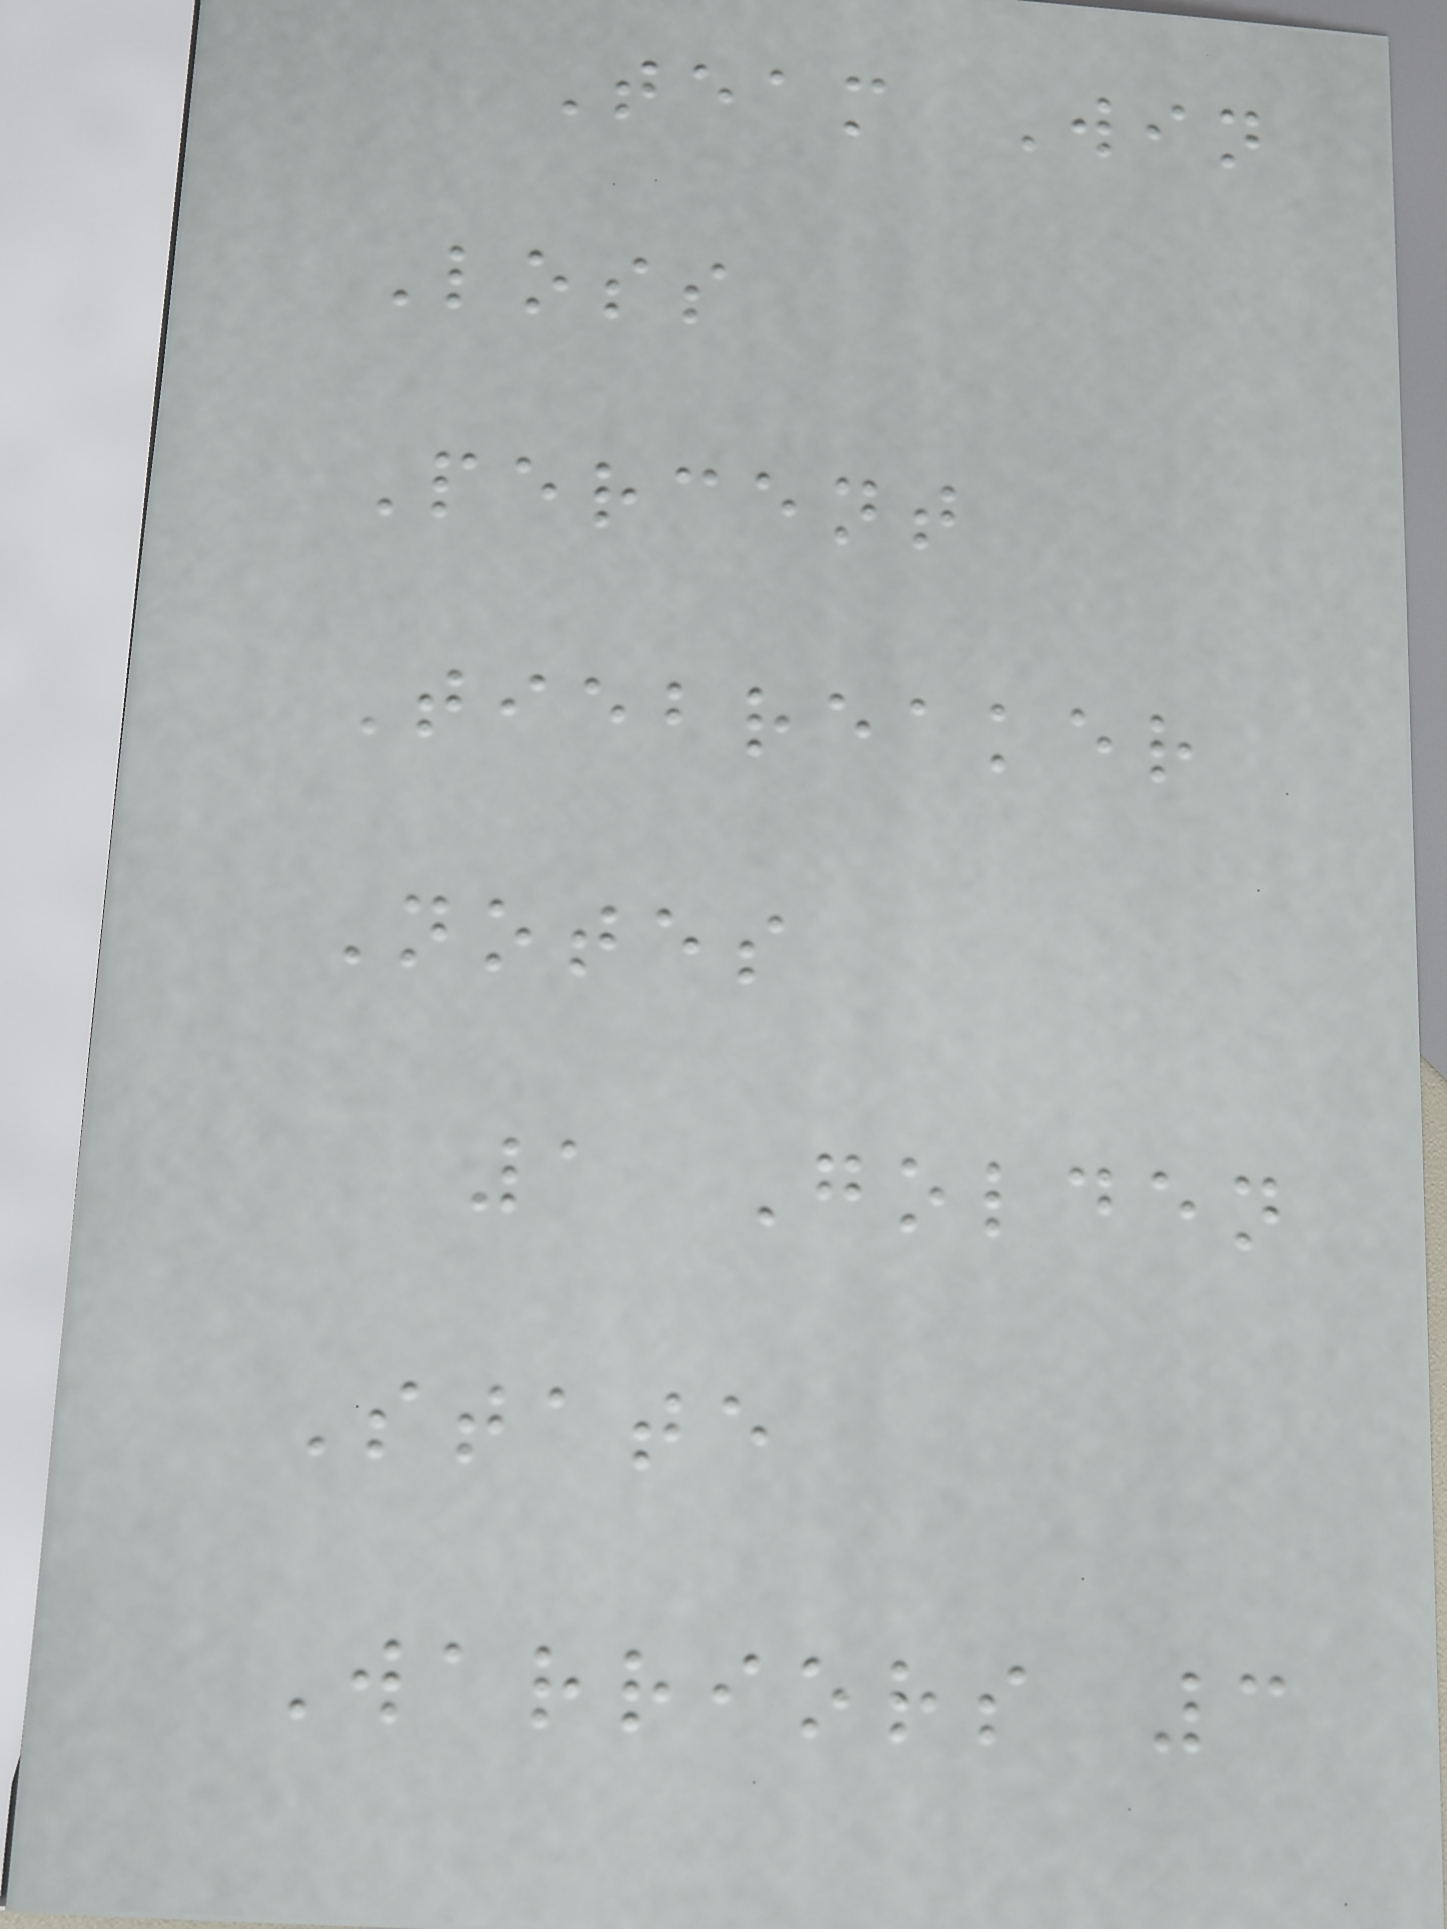Team Win
Loss
Percent
Tiebreaker
Notes
1 Golden
State
Warriors 3
